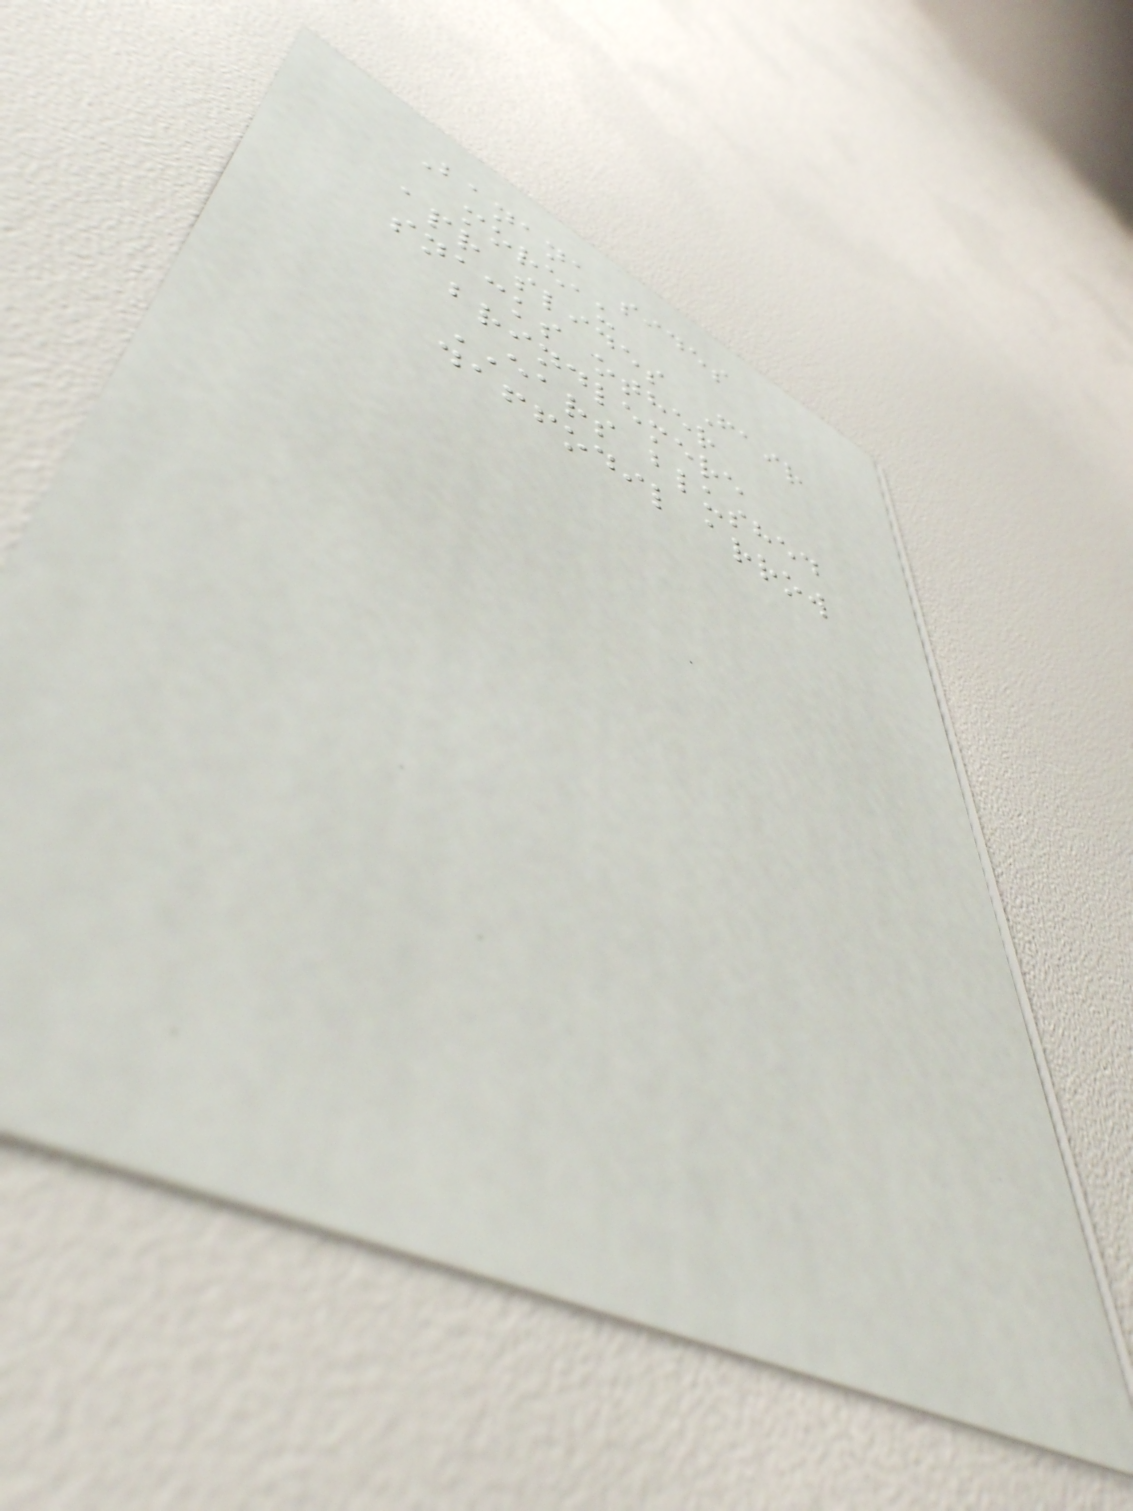Banana sides
moreau
apr slides Fair
snacks other
brindlemere
EARS blushed
daffodil arrow
